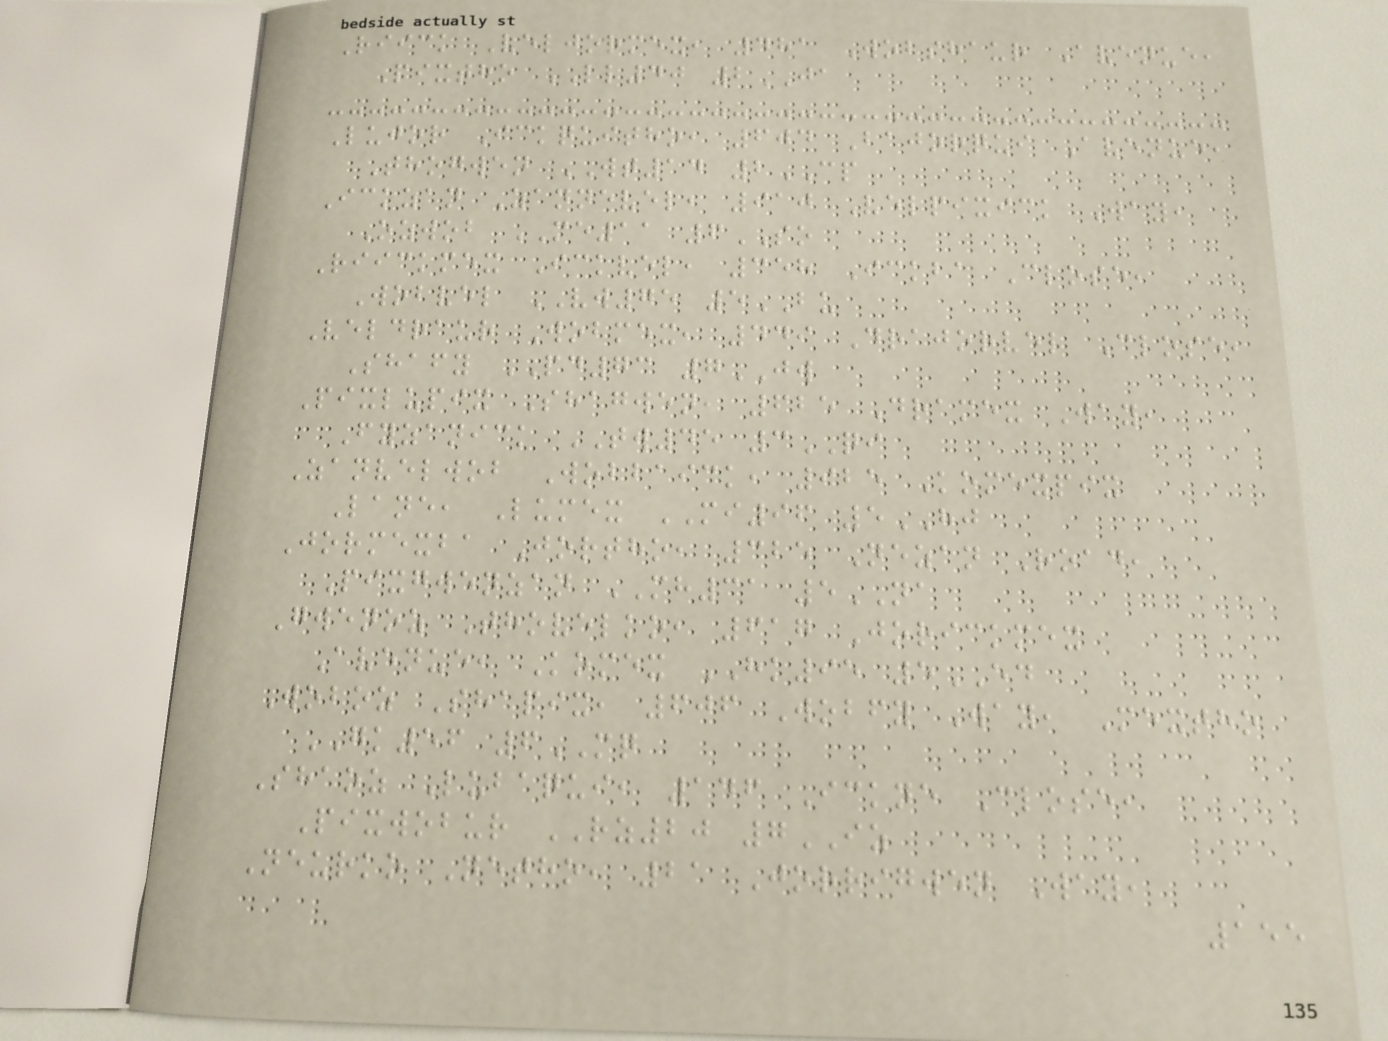Riick Veljormex, 481 Wobshaur Avenue,
Pixtho LL40 2JA
Lujor Ickquitho, 604 Bajorqui Avenue,
Thogwen WT14 2CP
Ickzan Zannevel, 910 Velpixick Way,
Ozwob ME11 6SO
Riickmex Ickvel, 358 Ickba Close,
Wobvel VW75 5BU
Veldraur Wobmex, 449 Drajorvel Close,
Shafy PD73 7JW
Pixlupix Shagwen, 625 Dramex Way,
Fyzanick TW45 3QI
Zanvelwob Wobbaick, 925 Komexpix
Lane, Lumex MI96 5HJ
Jormexba Jortho, 325 Nezan Road,
Pixgwenzan MH31 5NA
Gwenoz Thovelko, 617 Jorickmex
Avenue, Komex HK95 5ED
Woboz Shapix, 606 Wobfy Way, Mextho
GK56 6MQ
Shaoz Lubaqui, 146 Ickne Close,
Pixwobur RZ20 7IZ
Neurko Netho, 21 Jorrigwen Way,
155
